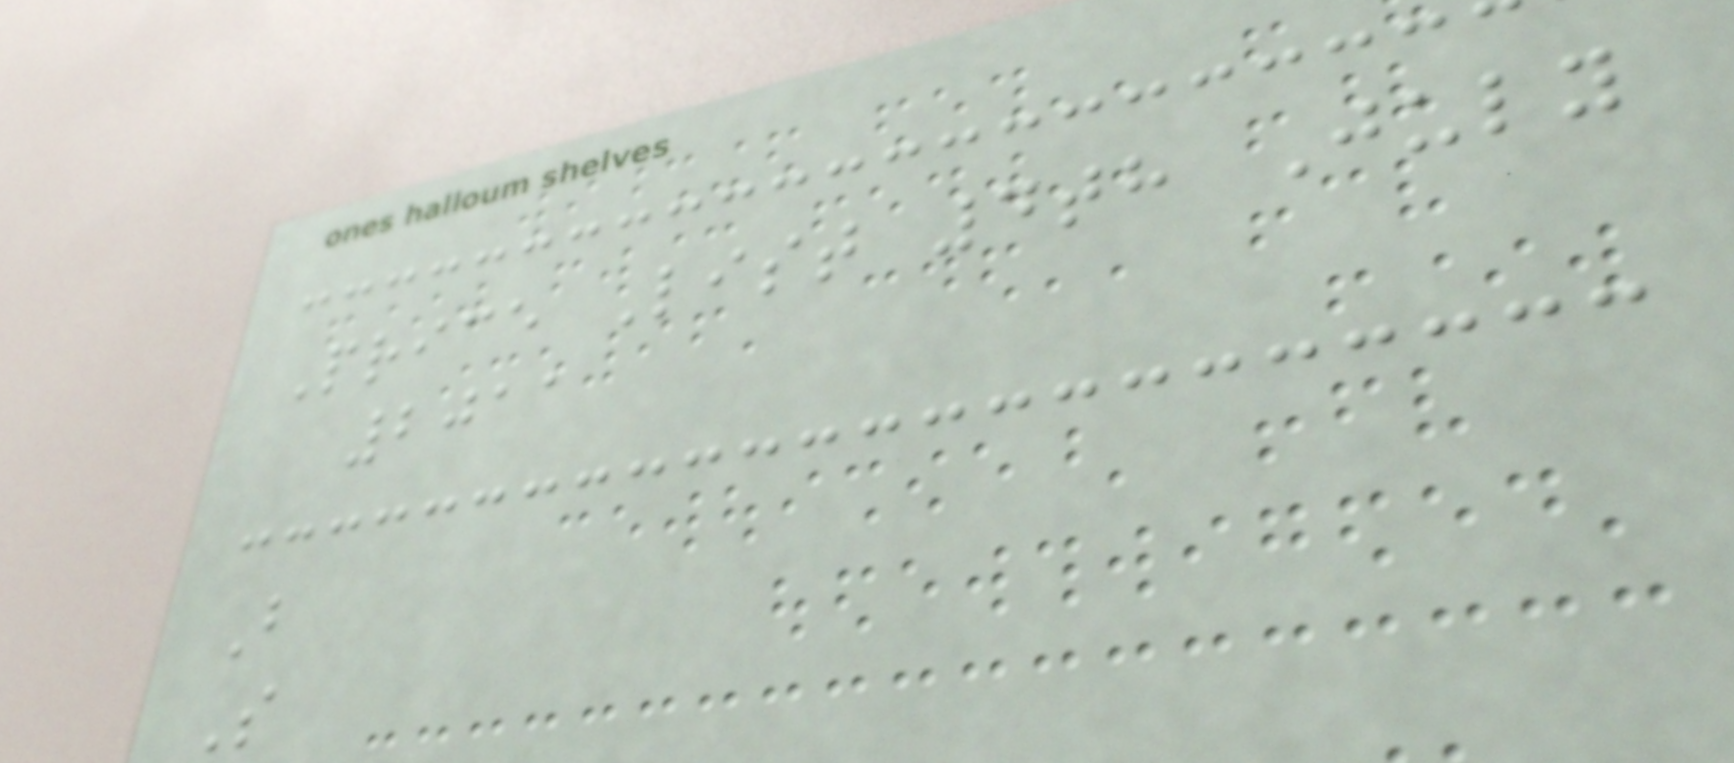Price List 4th July
2011
B
S
